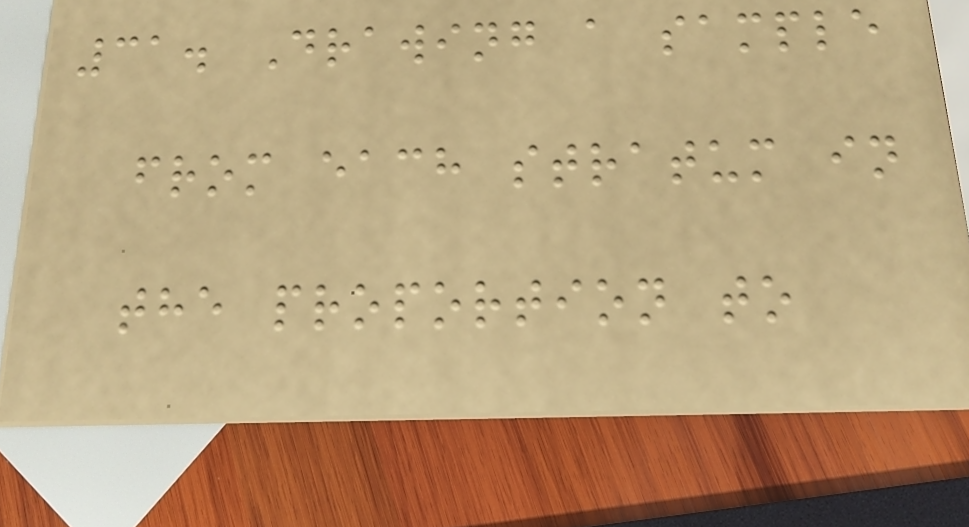31. Drawing a sample
from each stratum in
the proportion to
